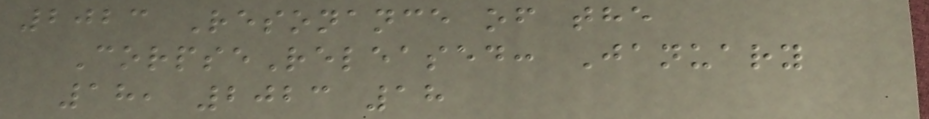2023 Resonance of the
CorpseReleased: January
18, 2023 18
